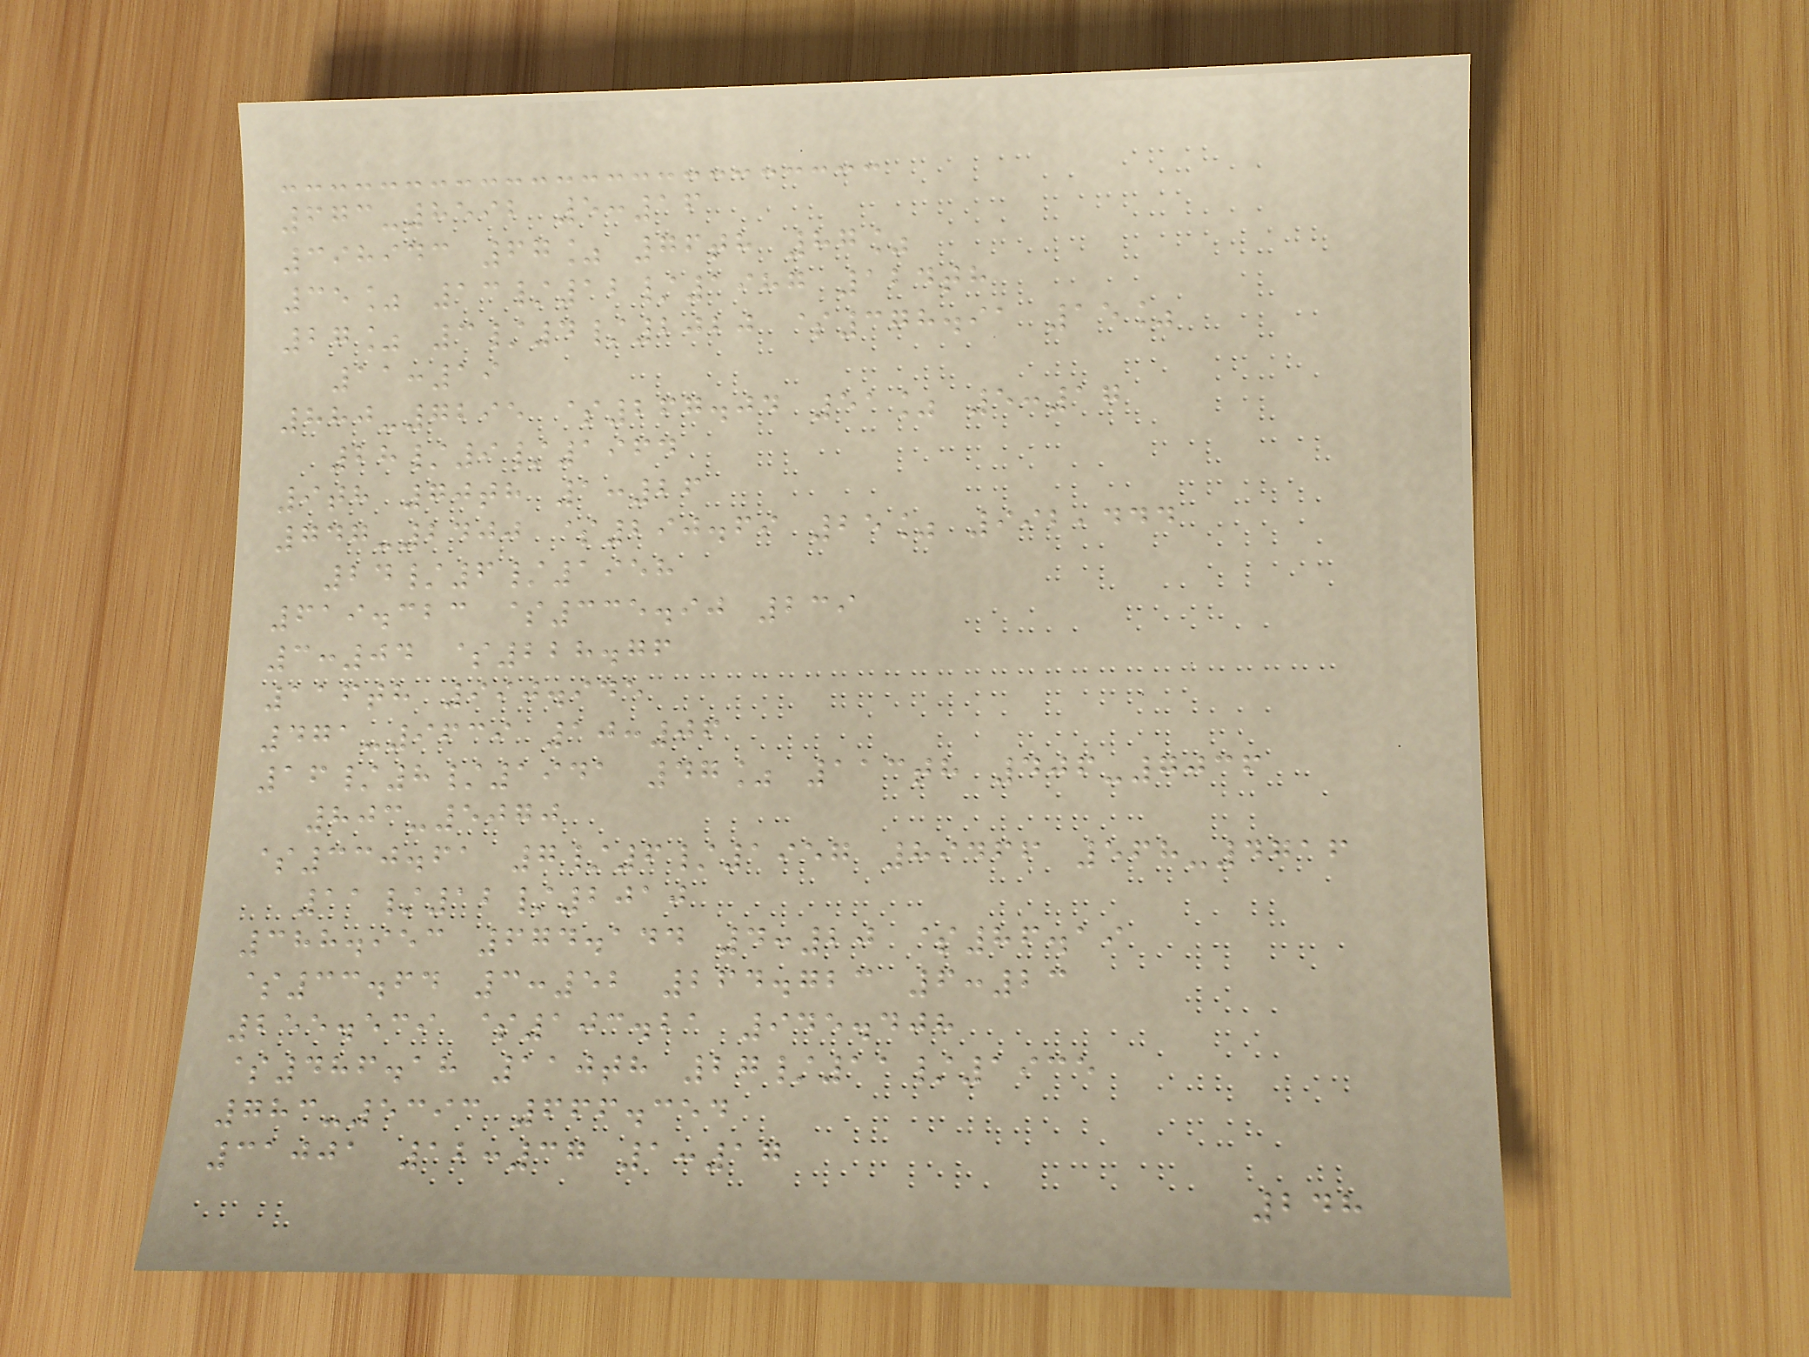673-8592 5:16
398943 67% 76th 87%
35% 13/12/1987 124th
27% 3/4/2020 $378.91 15%
11:19
880-7295 $267.04 51% 5:17
28/9/1964
9th 70th 1:26
747-2400 $290.69 25% 992,444
24/6/1958
619.323 $335.90 239
3:04 $228.76
116th 990.945
471-9639 10:06
16/8/1941 47% 113th 406-7036
803-5070
$330.61 7/6/1957 89466 568-4716
11/12/2010
388.953 674.144 4:20 $86.19
$33.64 3:52 264.723 6:23
255.539 $103.21 945.408
$486.18 110th 27/11/1935
783-5393 666.354
31001 12:37 1:17
248
